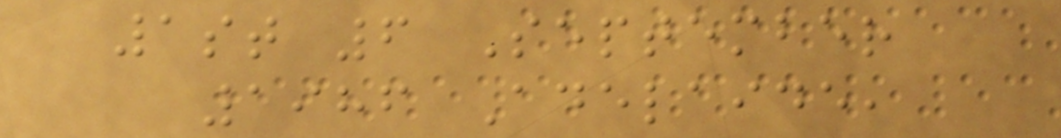1st 6 September
1986 Adelaide,
